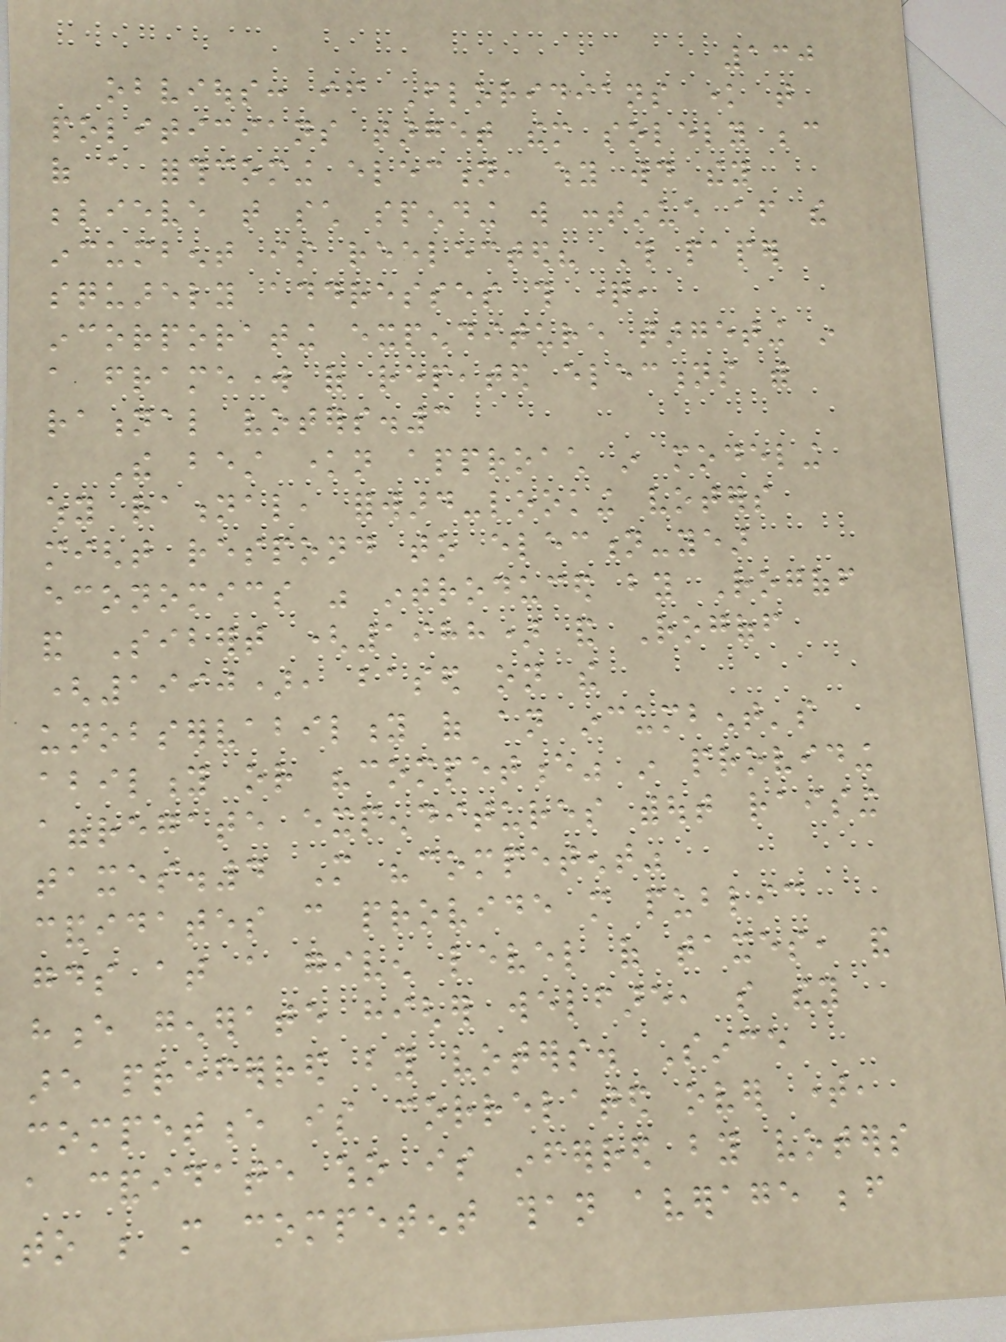130
obvious: if Floridians know that
politicians target them solely because
of a forthcoming election, why would they
believe that such spending will continue after the
incumbent is reelected? This paper
squarely addresses this question,
incorporating expenditure targeting in
a framework of repeated elections with
rational voters.3
The best known approach in modeling
why rational, forward-looking voters
might respond to election-year
economics was introduced by Rogoff
and Sibert (1988) and Rogoff
(1990), based on the
unobservability of an incumbent's
ability or "competence" in providing
aggregate expenditures without raising
taxes.4 More "competent"
candidates can provide more public
goods at a given level of taxes, and
hence generate higher welfare, so they
are preferred by voters. Since
competence is correlated over time,
a candidate who is inferred by voters
to be more competent than average before
